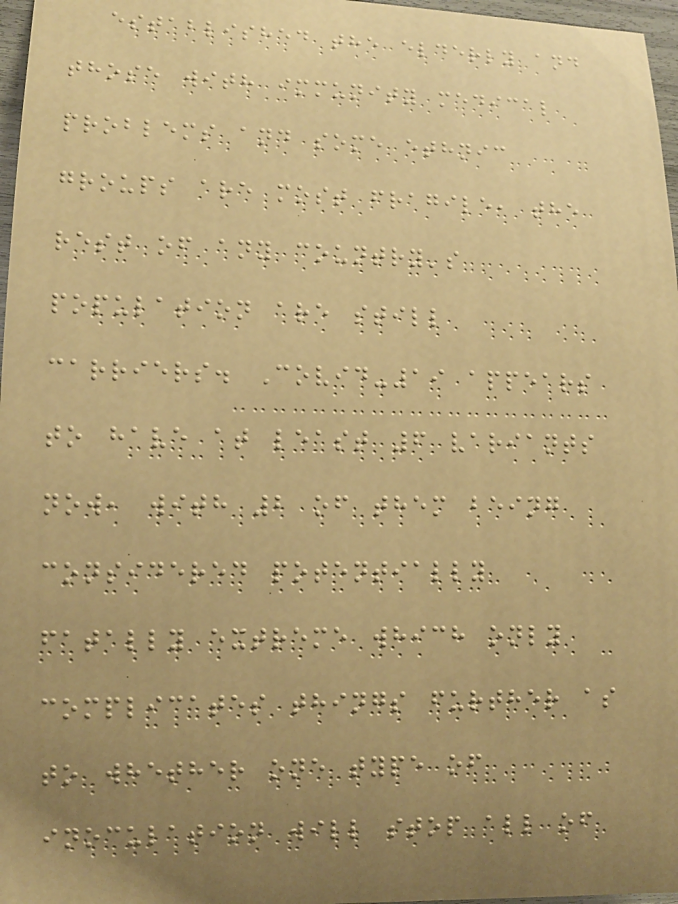established the elderly and
those with immunity medical
problems and some ethnic
groups are most fragile, the
rest of any country's
population are still
carriers. Covid-19 appears
to have at least 6 variants
now, with 2 of them being
considered potentially
fatally extreme which only
complicates things further as
to whether one type of
inoculation will stop all of
